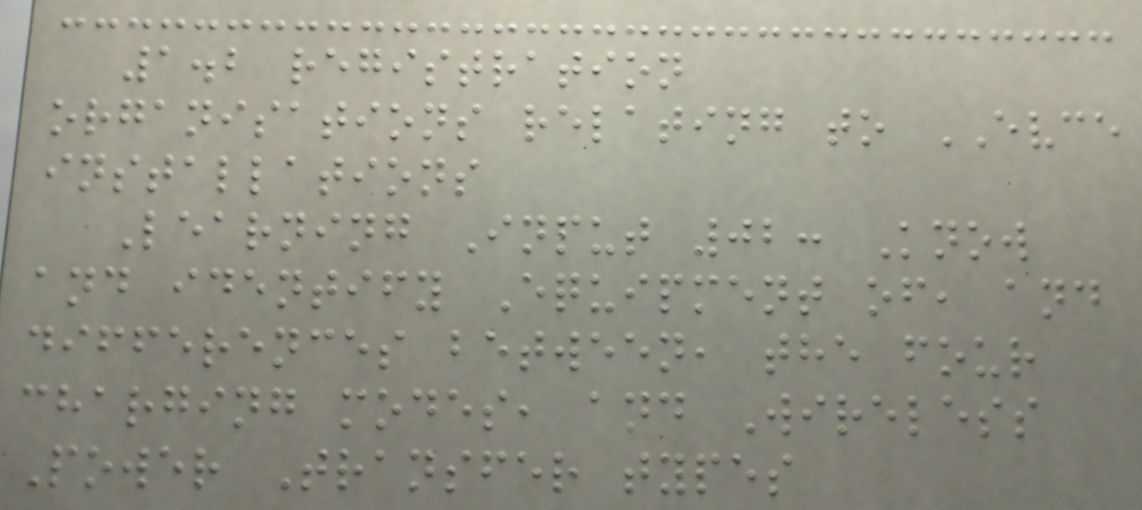1.2 registration
organisations relating to EVCE
installations
Learning Input 02: Know
and identify Equipment of, and
differences between, the four
charging modes, and Wireless
Power Transfer types
